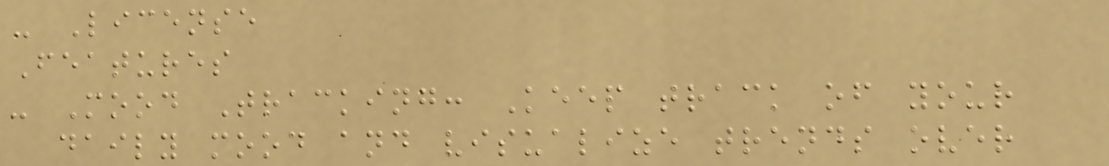- License
Features
- Mood Tracking: Keep track of your
daily mood and visualize trends over
